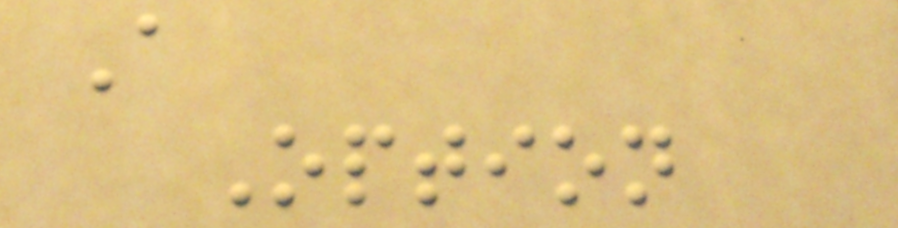A
Option
